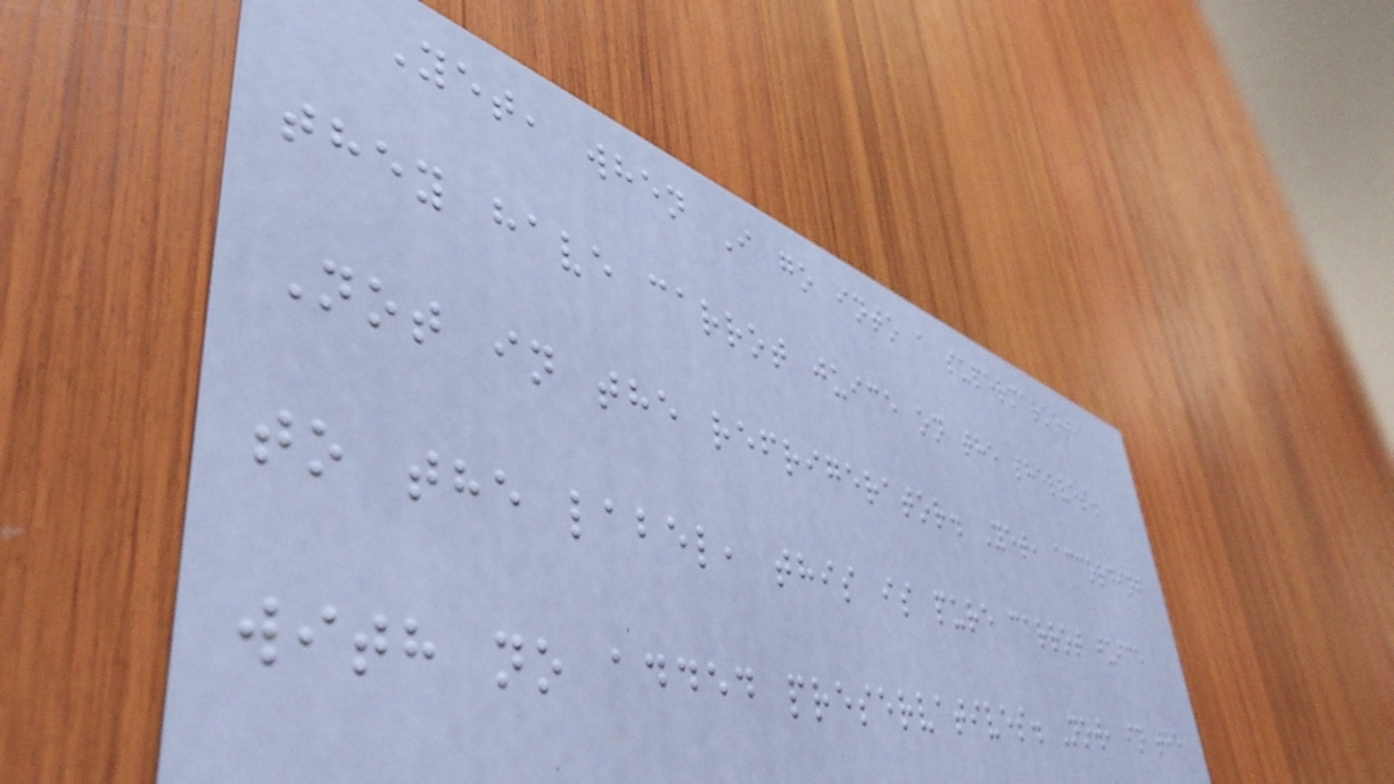Yet, when I go into a supermarket,
they have carrot juice on the shelves.
Not in the refrigerator. Yet, according
to the label, this is pure carrot juice
with no added preservatives. Now, in the
